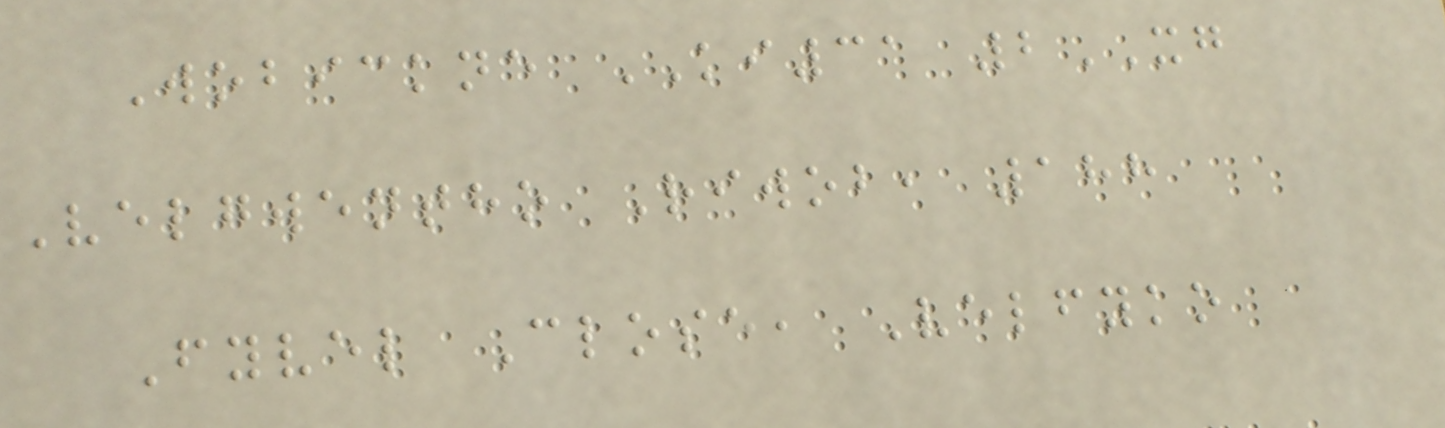Wobickne KI31 2XG
Velgwentho Riwob, 188
Fyvel Close, Velfyko
